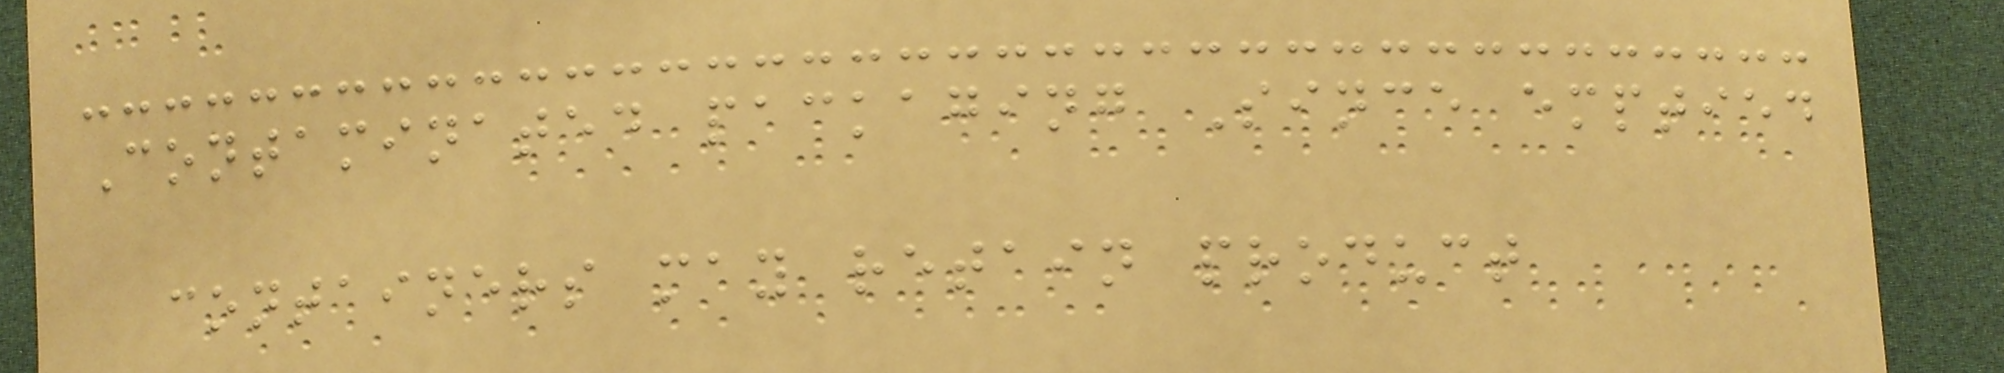Contaminated packaging Since emptied
containers may retain product
